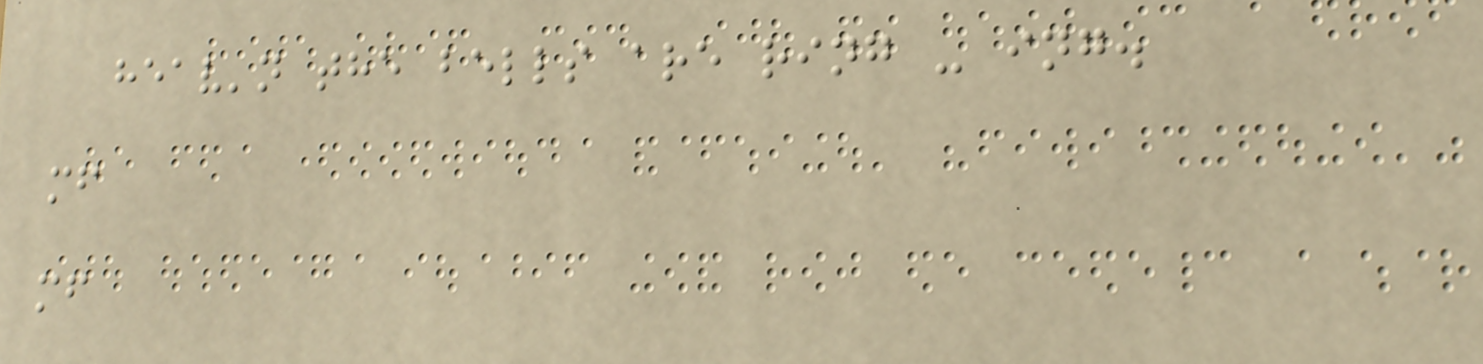heav'n the bells are ring - ing.
mf
mf
